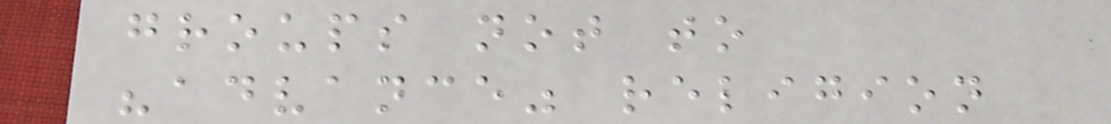groups not to
"advance" religion
